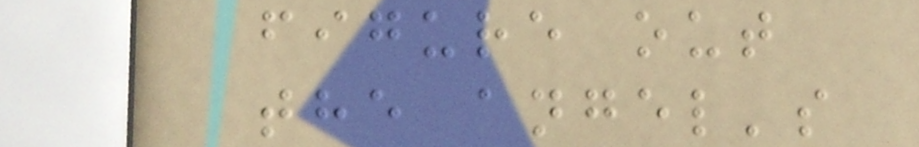figure out
the angel's
